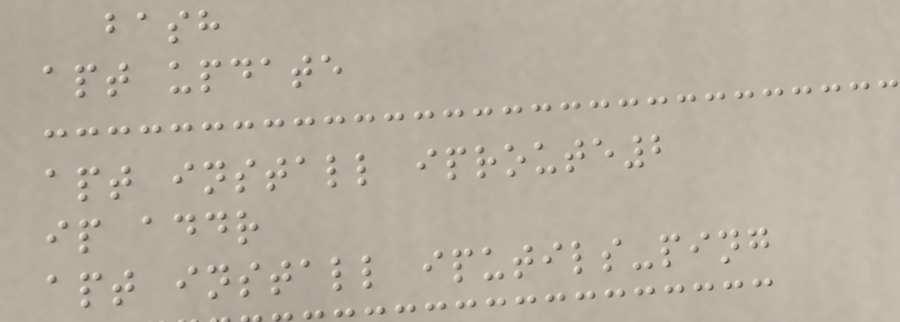bash
apt update
apt install iproute2
ip addr
apt install iputils-ping
